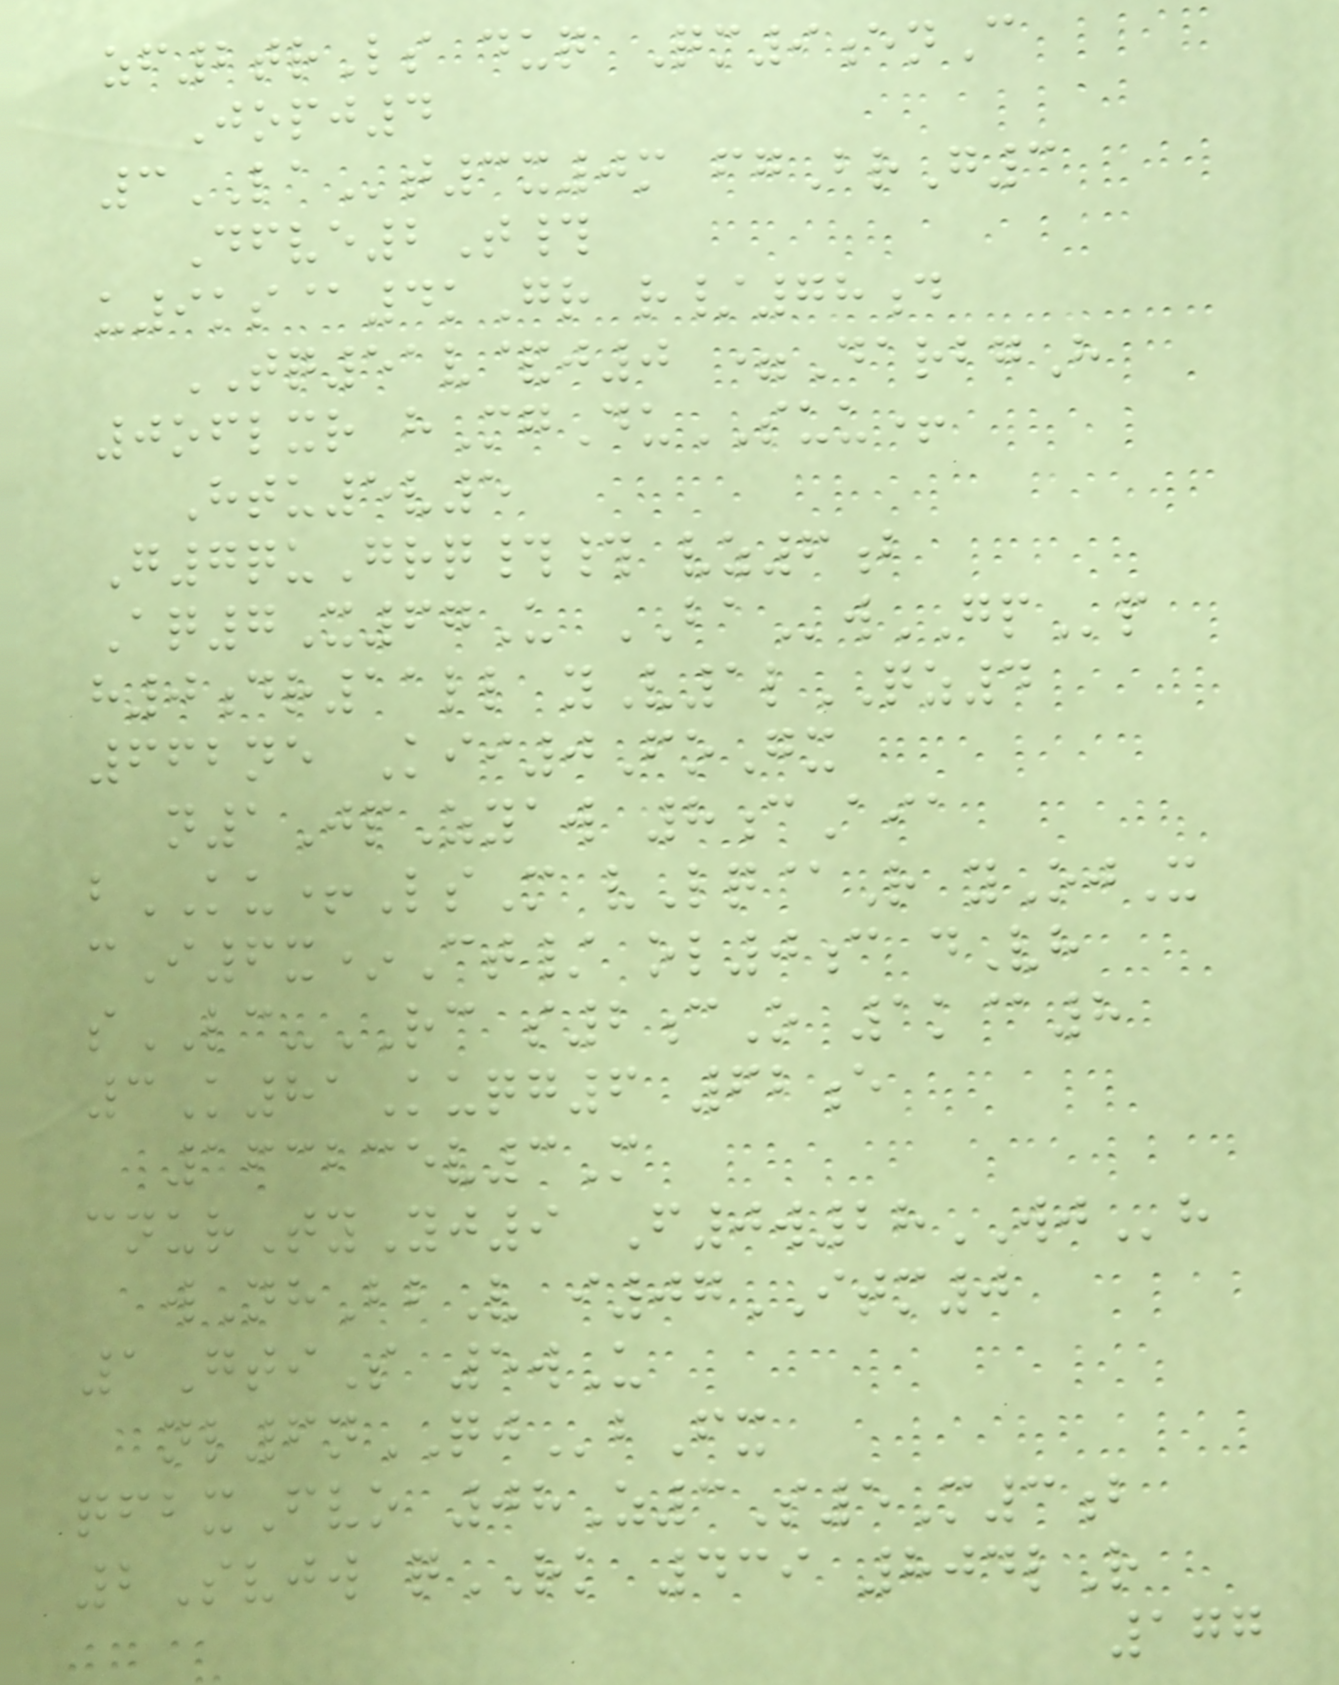zf2trLs duq Qm9enC
Jopj4
3LAt3x0m fgBrG3
Dfve2T#
u9ks@4kGr r/78d
TQ51v&j0 =DarbgH
0oflxr hMgDuSUU+
Htu5v5
G7quGrq## vz6b
Aq7X67U BAwGPp
h0dr11ll yV1lQZ4
662ne Kii0FoGx
n1JpZyaw 8cAia
bKU+LsM vLq@R yOjX
cI6x*Ct/ ol0c dVh
sLC-RC s2cO 1k@8
3K81Kuqg6 62e
163235v3M
cnurTyYj9 F0w28WJh
wNhBbV i07ITM0
1GtiS 5wU
nl6nQJbFx
qfbxFvo 08Z3S5M3b
2Svjw qRK 439 804lR
177
